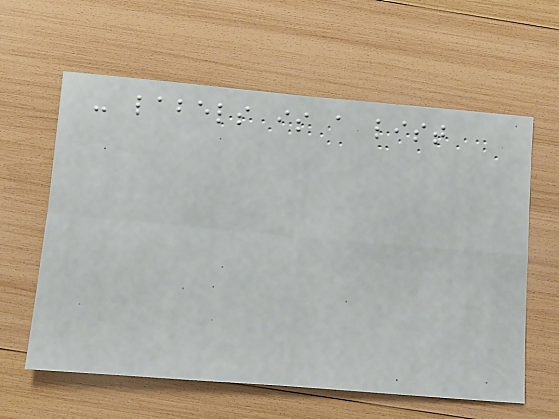- labels is a list
